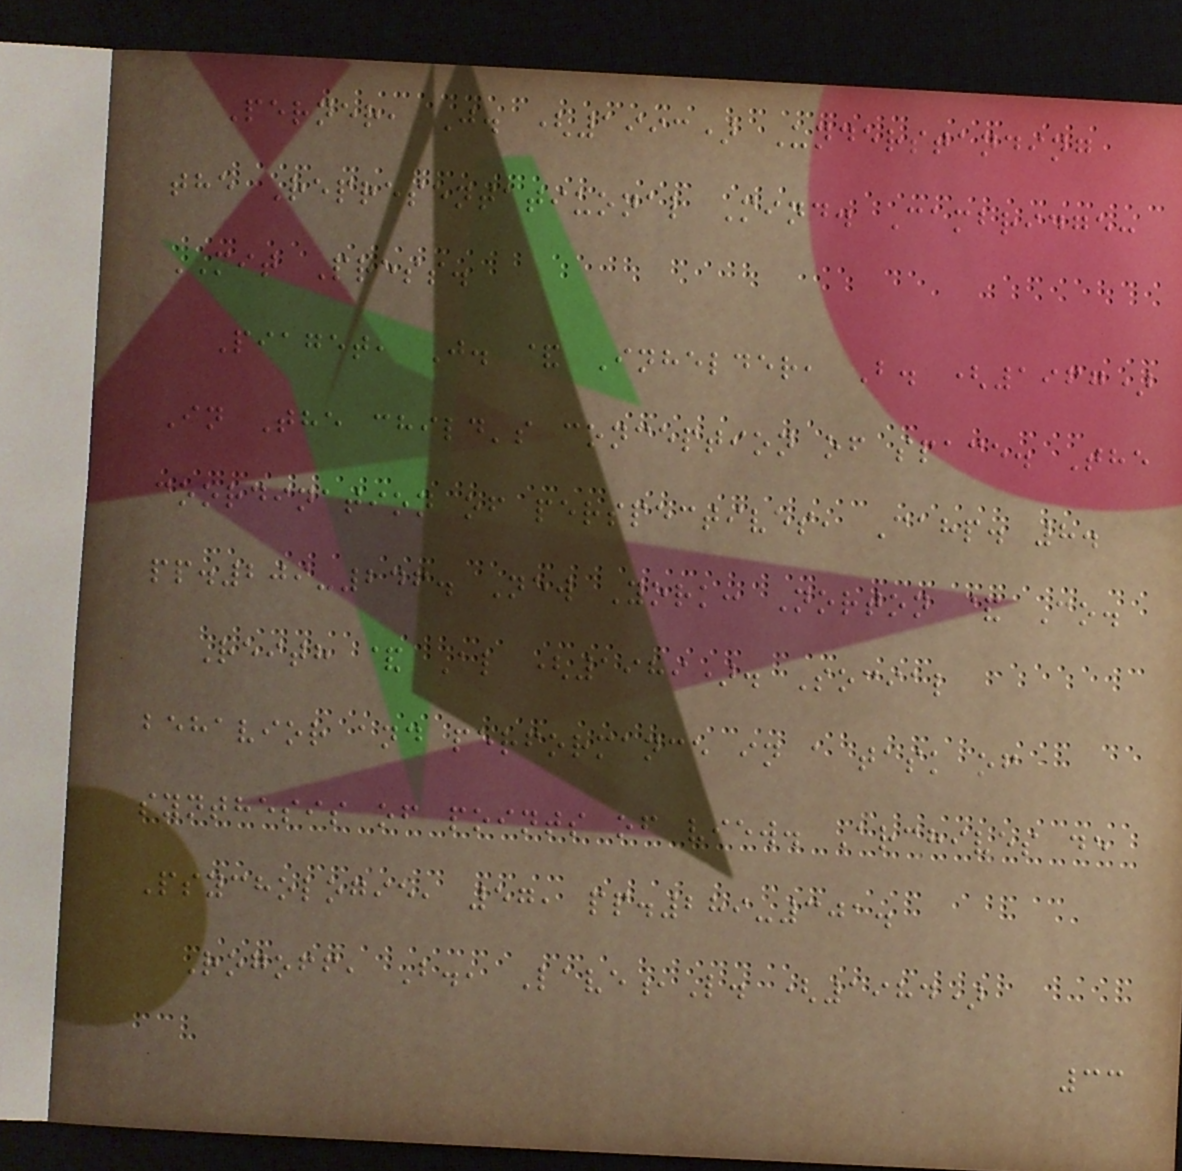Perner, J. (1993) Understanding
the Representatiuonal Mind. Cambridge:
MIT Press.
Piaget, J. & Inhelder, B. (1967)
In The child's conception of space. The
coordination of perspectives, Cahp. 8.
pp.209-246. New York: Norton & Co.
Reith & Al (1989). Social
behavior and performance in a task of
synthesis of points of view. Archives de
Psychologie, 57, pp.289-301.
Rogoff, B., Lave,L. (1984)
33
